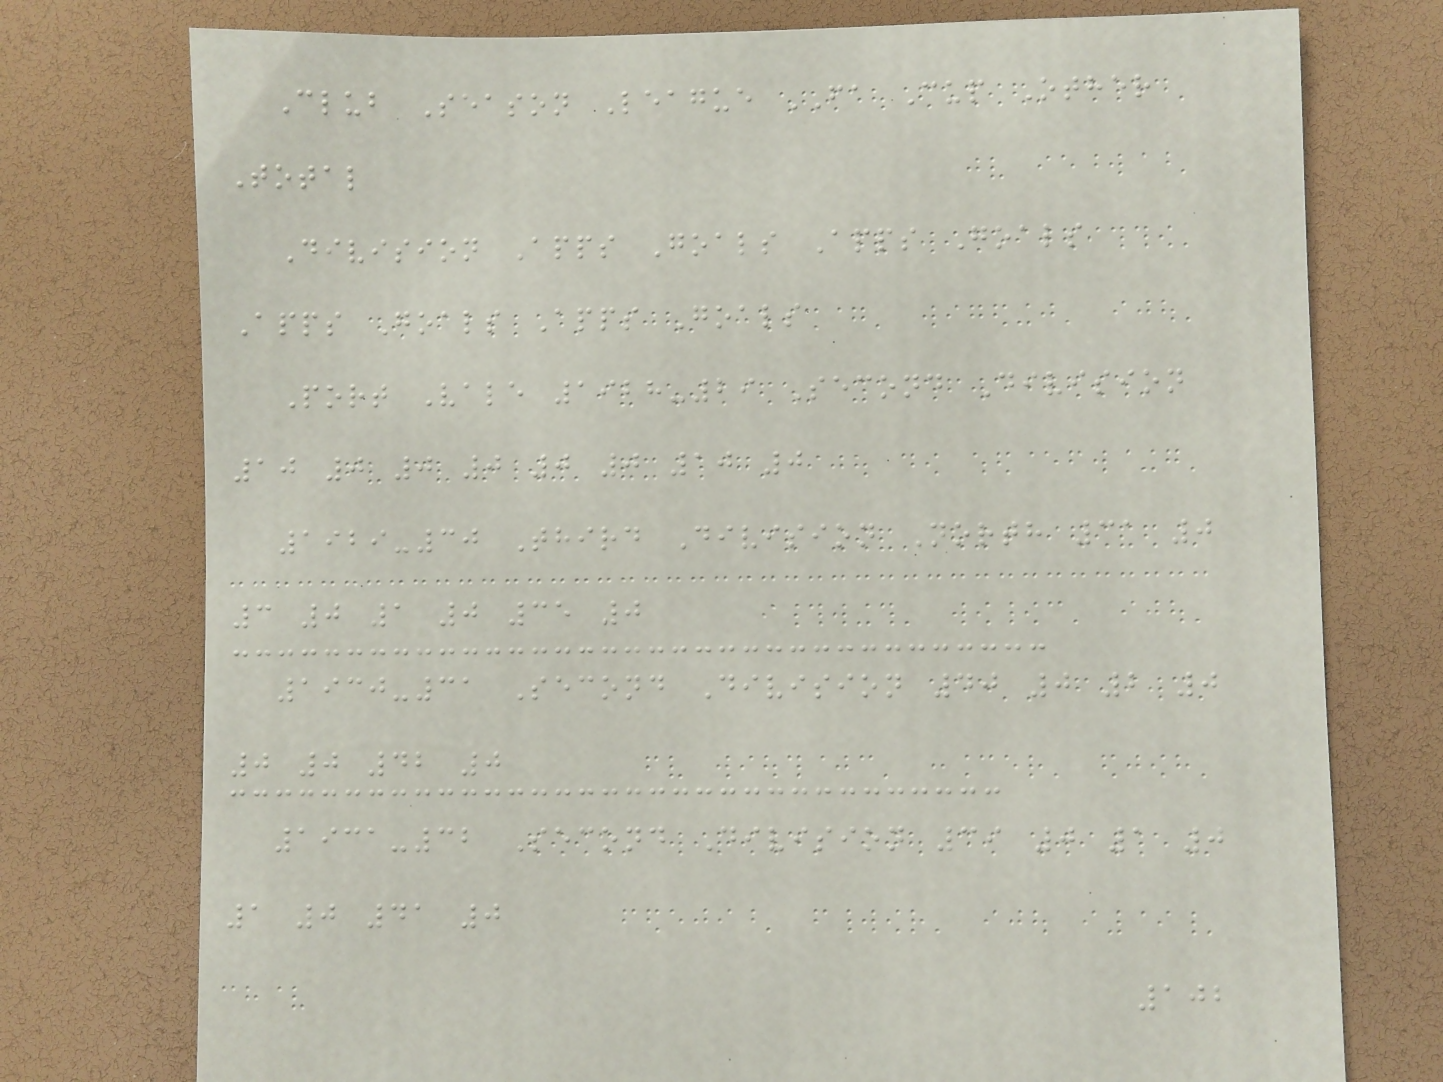Club Season League FA Cup Other
Total
Division Apps Goals Apps Goals
Apps Goals Apps Goals
Port Vale 1928-29 Second Division
10 0 0 0 0 0 10 0
1929-30 Third Division North 31 0
3 0 1 0 35 0
1930-31 Second Division 40 0 2 0
0 0 42 0
1931-32 Second Division 39 0 1 0
1 0 41 0
102
